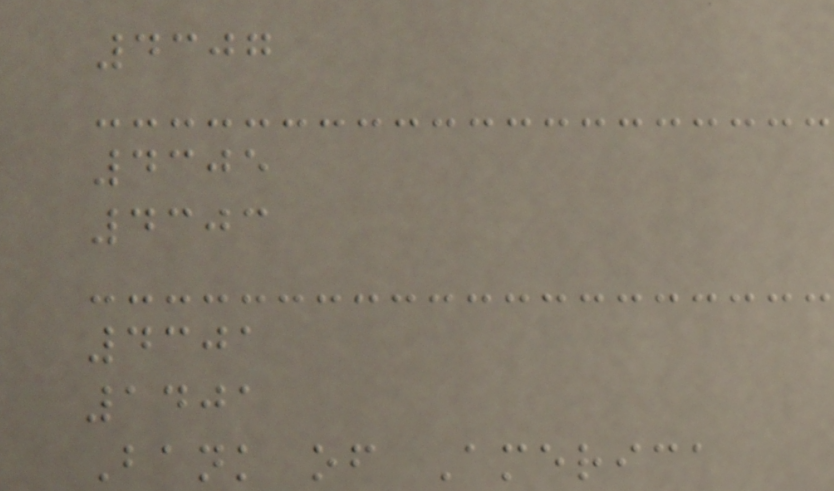4307
4305
4303
4301
1401
Bank of America
